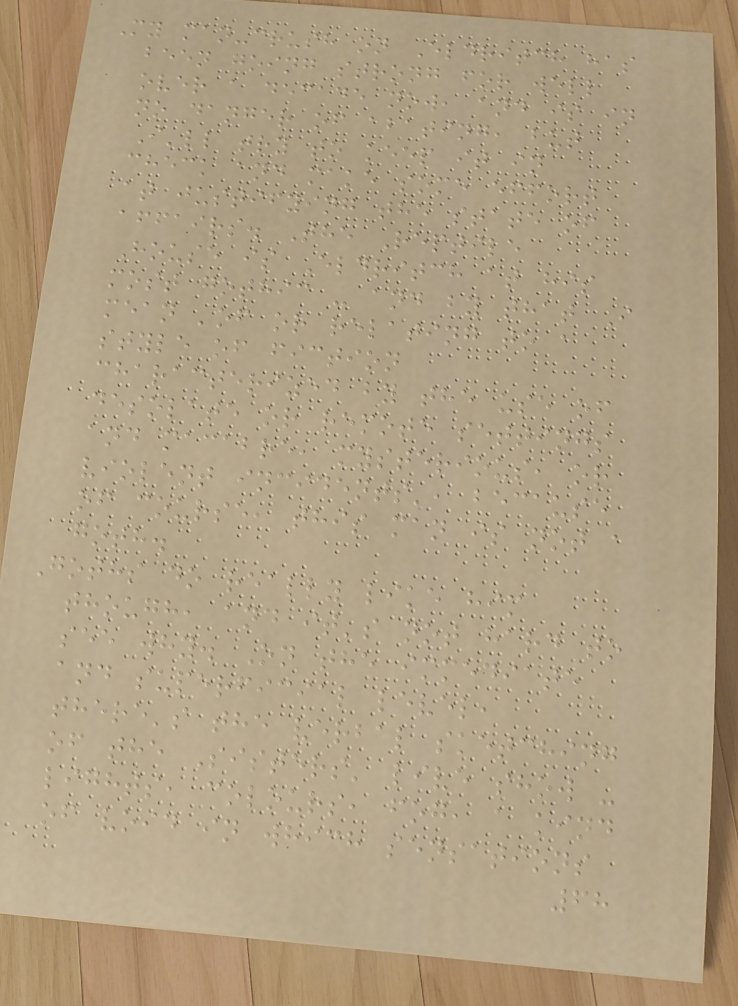My man-crush on Eldritch has
been going strong for well
over a decade now, and is in
no danger of abating, but
I'll try to keep it in
check and make some effort
at justifying the state of
affairs. The Reptile
House is Eldritch at his
most gothic - and by that I
mean 'of or relating to a
style of fiction
characterized by the use of
desolate or remote settings
and macabre, mysterious, or
violent incidents', because
of course, this man is not a
goth.
Goths do really like him
though, and it's not hard to
see why. On the immediate
and superficial level,
there's the verbal sketching
of the Sisters' live show -
lights, colours, fog, a kind
of void in which sensations
68
